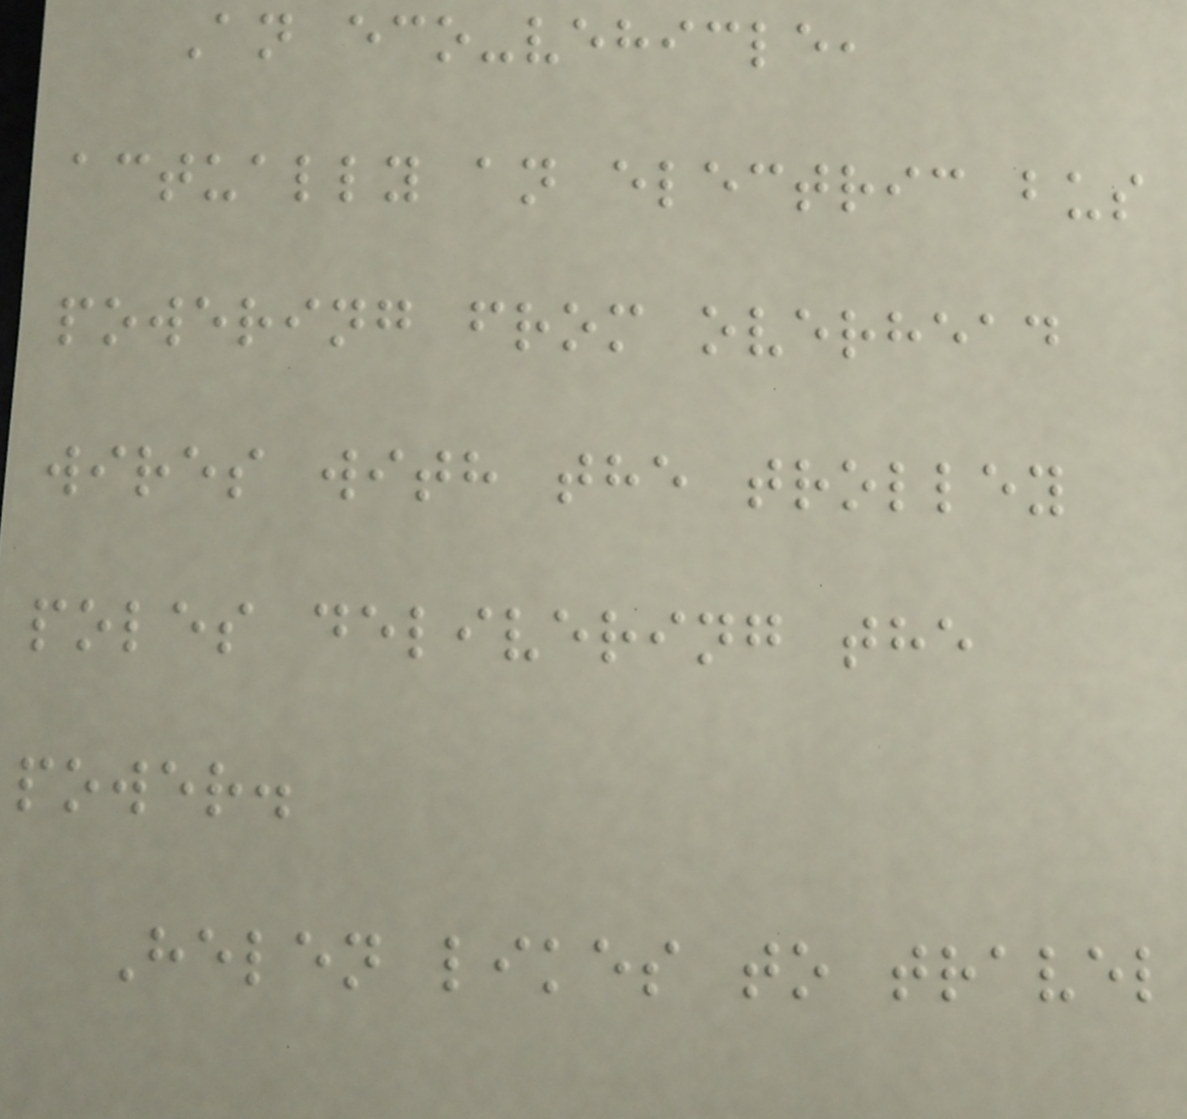An eco-vehicle,
actually an electric bus
powering from overhead
wires with the trolley
poles delivering the
power.
Helen likes to travel
